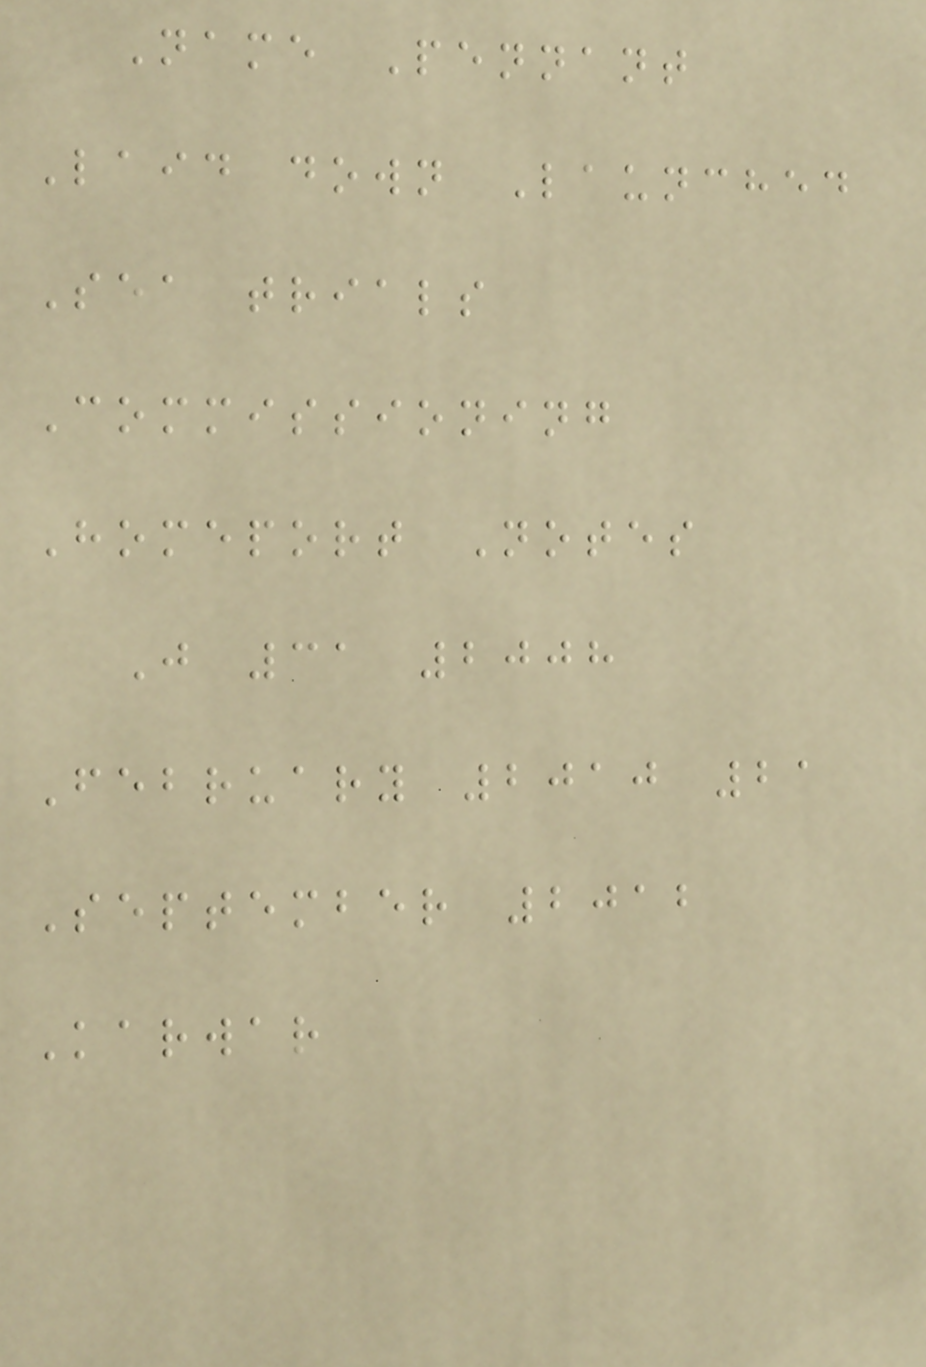Name Pennant
Laid down Launched
Sea trials
Commissioning
Homeport Notes
J 31 2008
February 2010 21
September 2012
Karwar
